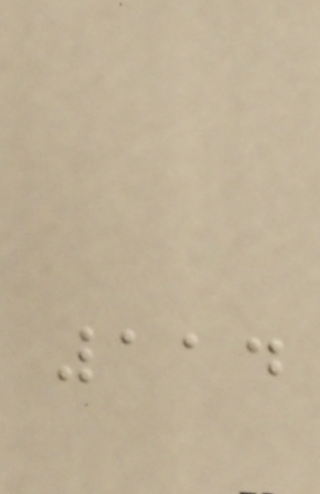114
